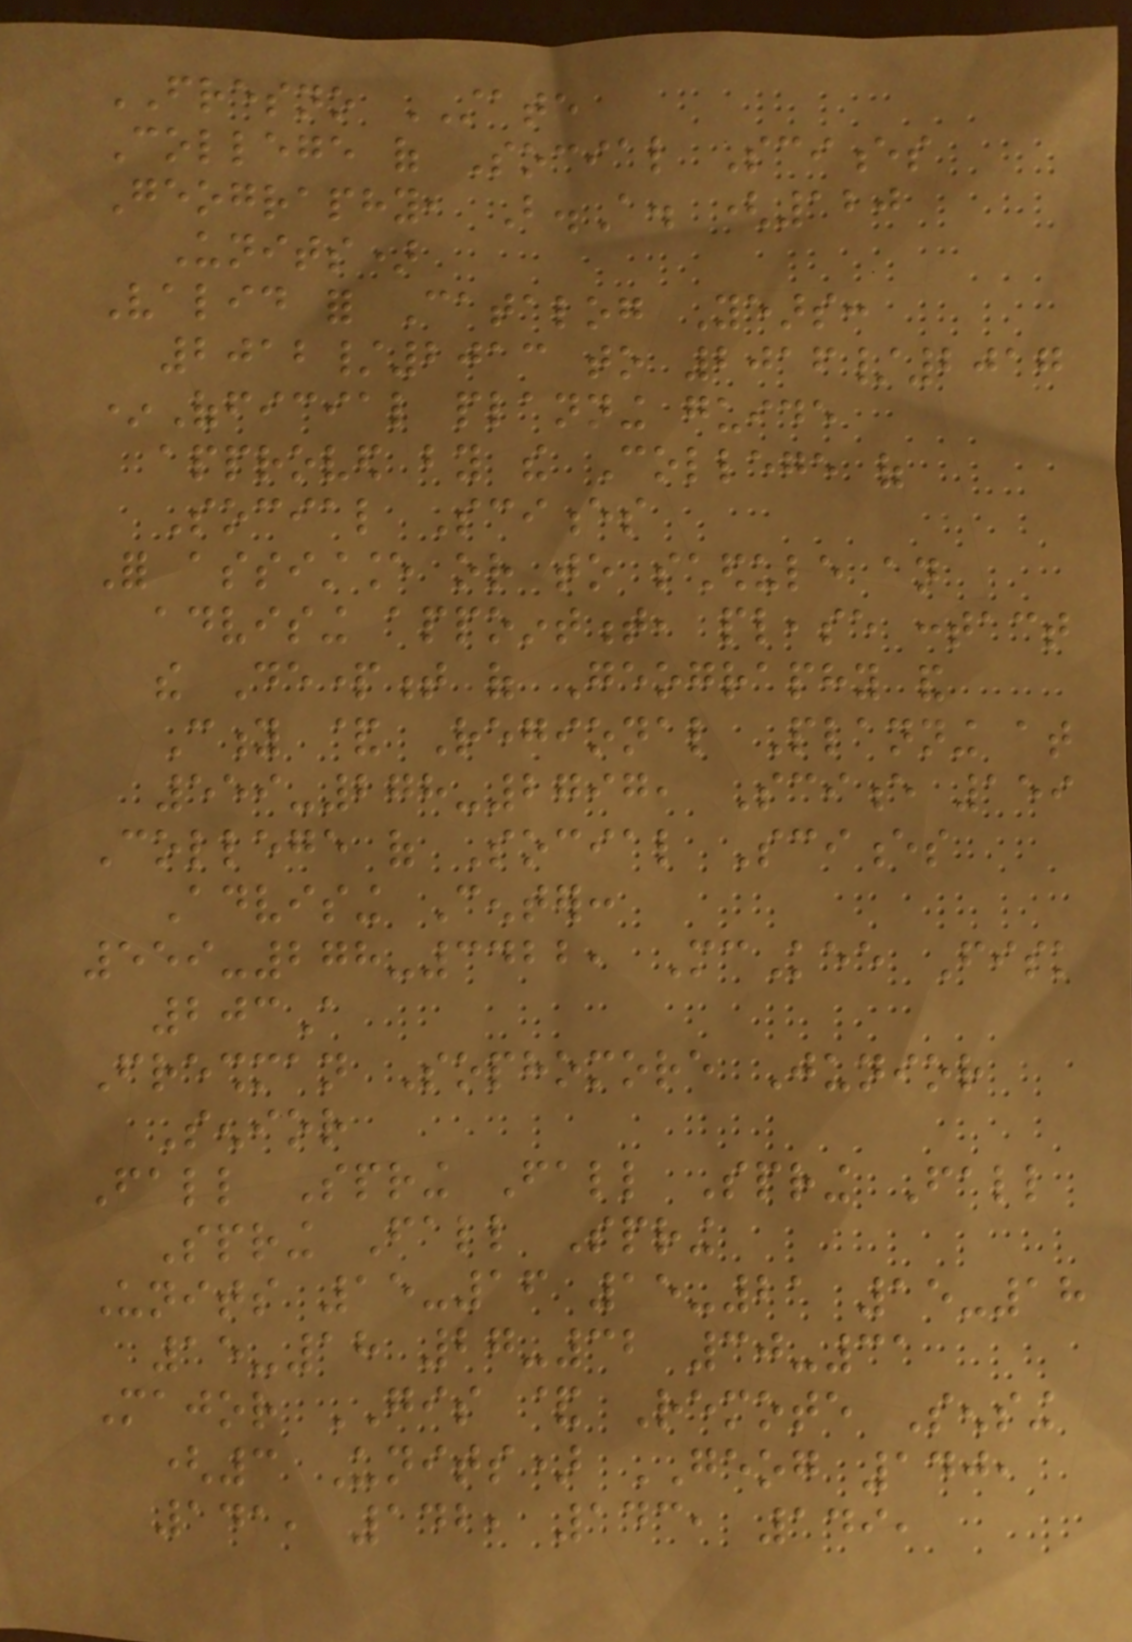FRESNO STATE
College of Social Sciences
Geography, B.A. (120
Units)
Valid for Catalog Years:
2012/2013 to 2016/2017
*Official planning guide
approved by the College of
Social Sciences
For assistance or to schedule an
advising appointment, please contact
the Department of Geography and
City & Regional Planning at
559-278-2797, Science 159
College of Social Sciences
Advising Center:
559-278-3422, McKee Fisk
203A
Freshman Sophomore Junior
Senior
Fall Spring Fall Spring Fall
Spring Fall Spring
Units 15-16 15-21 15-18
15-18 27-32 30-31
Major GIS & Remote Sensing
(3 Units) GEOG 140,
141, 142, 143, 149,
